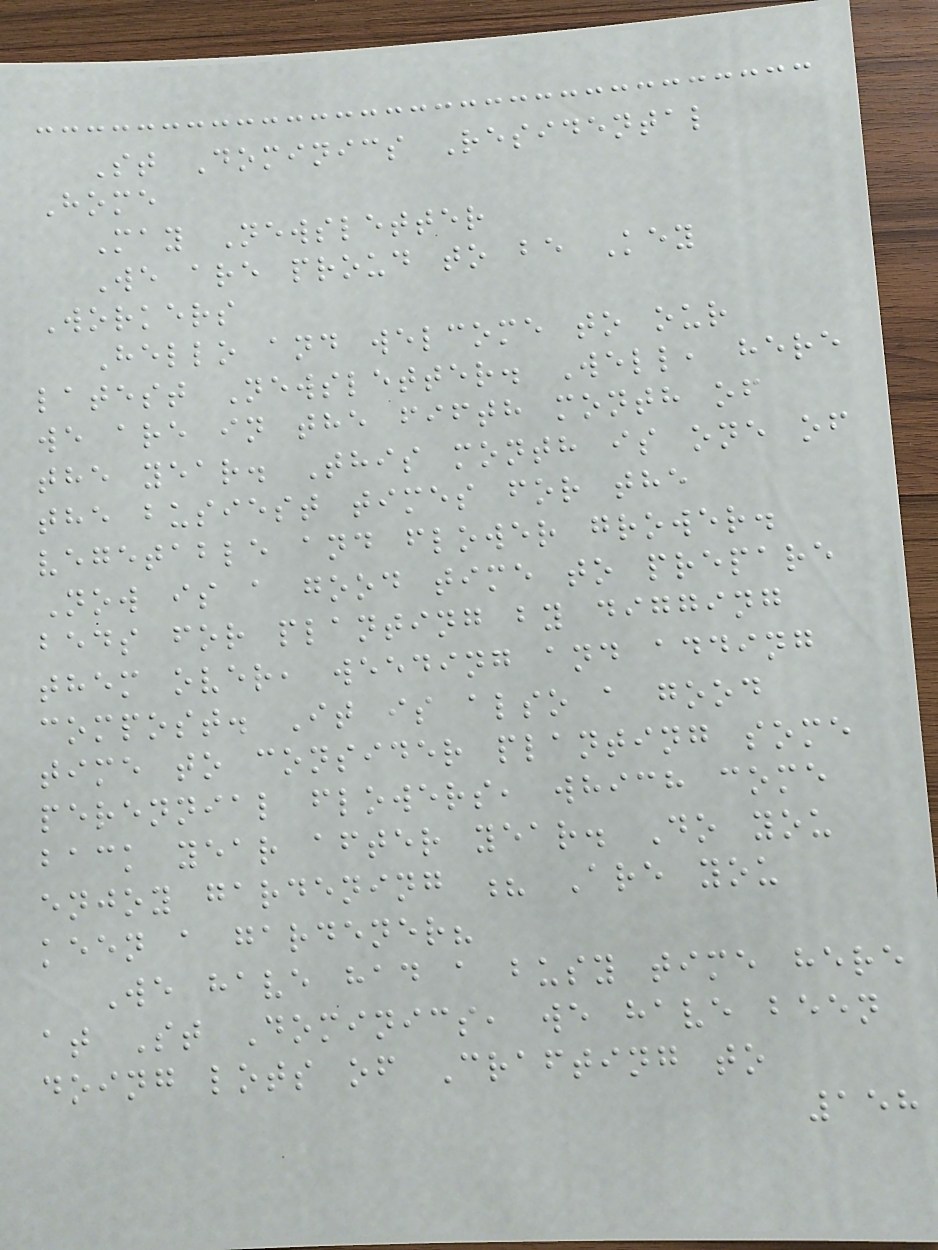St Dominics Residental
Home
May Newsletter
We are proud to be Key
Workers
Hello and welcome to our
latest Newsletter. Well, here
we are in the fifth month of
the year. This month is one of
the busiest times for the
vegetable and flower grower.
Now is a good time to prepare
beds for planting by digging
them over, weeding and adding
compost. It is also a good
time to consider planting some
perennial flowers, which come
back year after year. Do you
enjoy gardening ? Are you
keen a gardener?
We have had a busy time here
at St Dominics, we have been
doing lots of Crafting to
158
